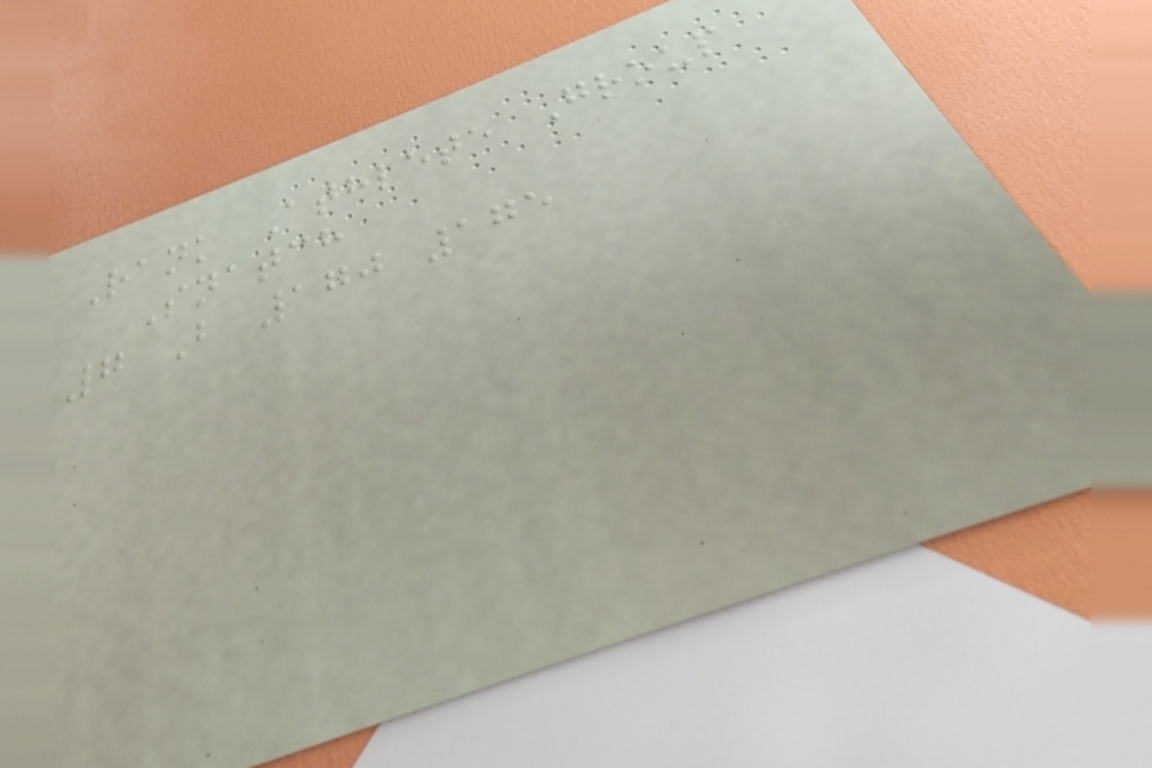Rank Athlete Group
Snatch
7 B 170 175
